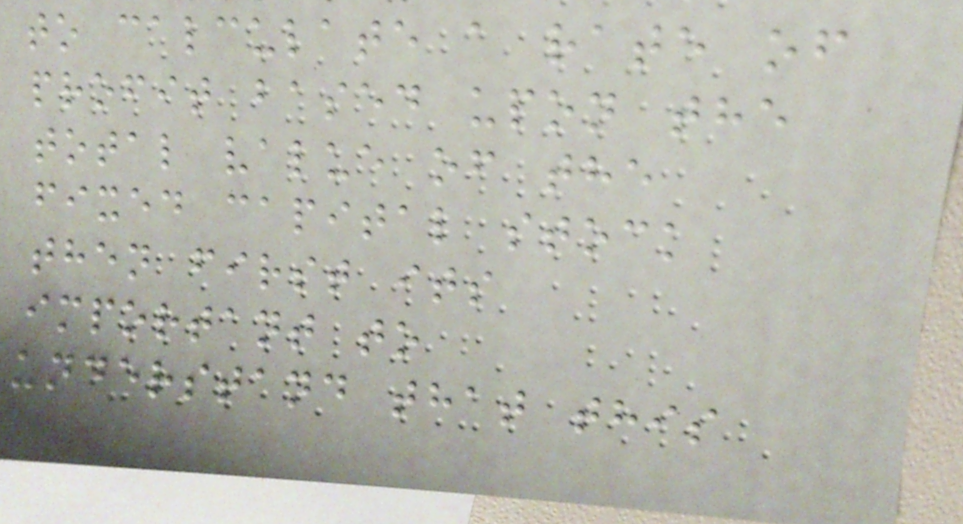to calculate a rate of
profit based upon the
total value of the
fixed capital stock
then first its
important to
understand that this
